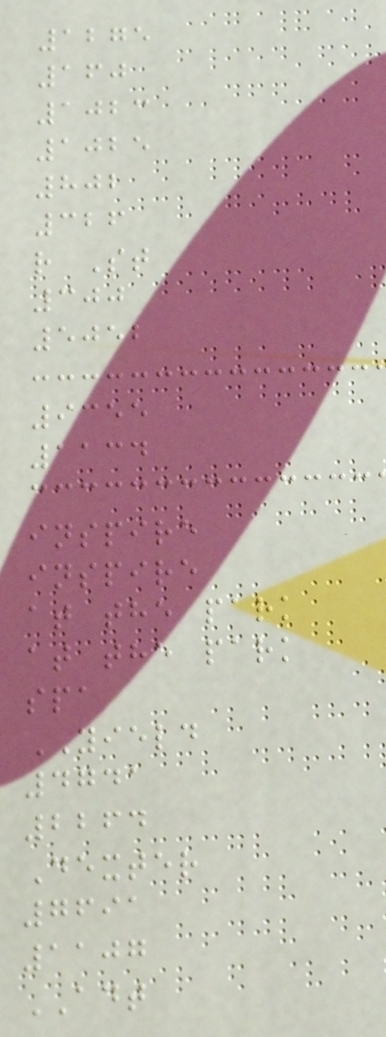1275
160
1023
1025
802
326
r St
300
5052
9355
1134
inspire
inspire
at the park
at the park
spa
YIELD
4741
2264
Dexter
7691
1107
ADT
